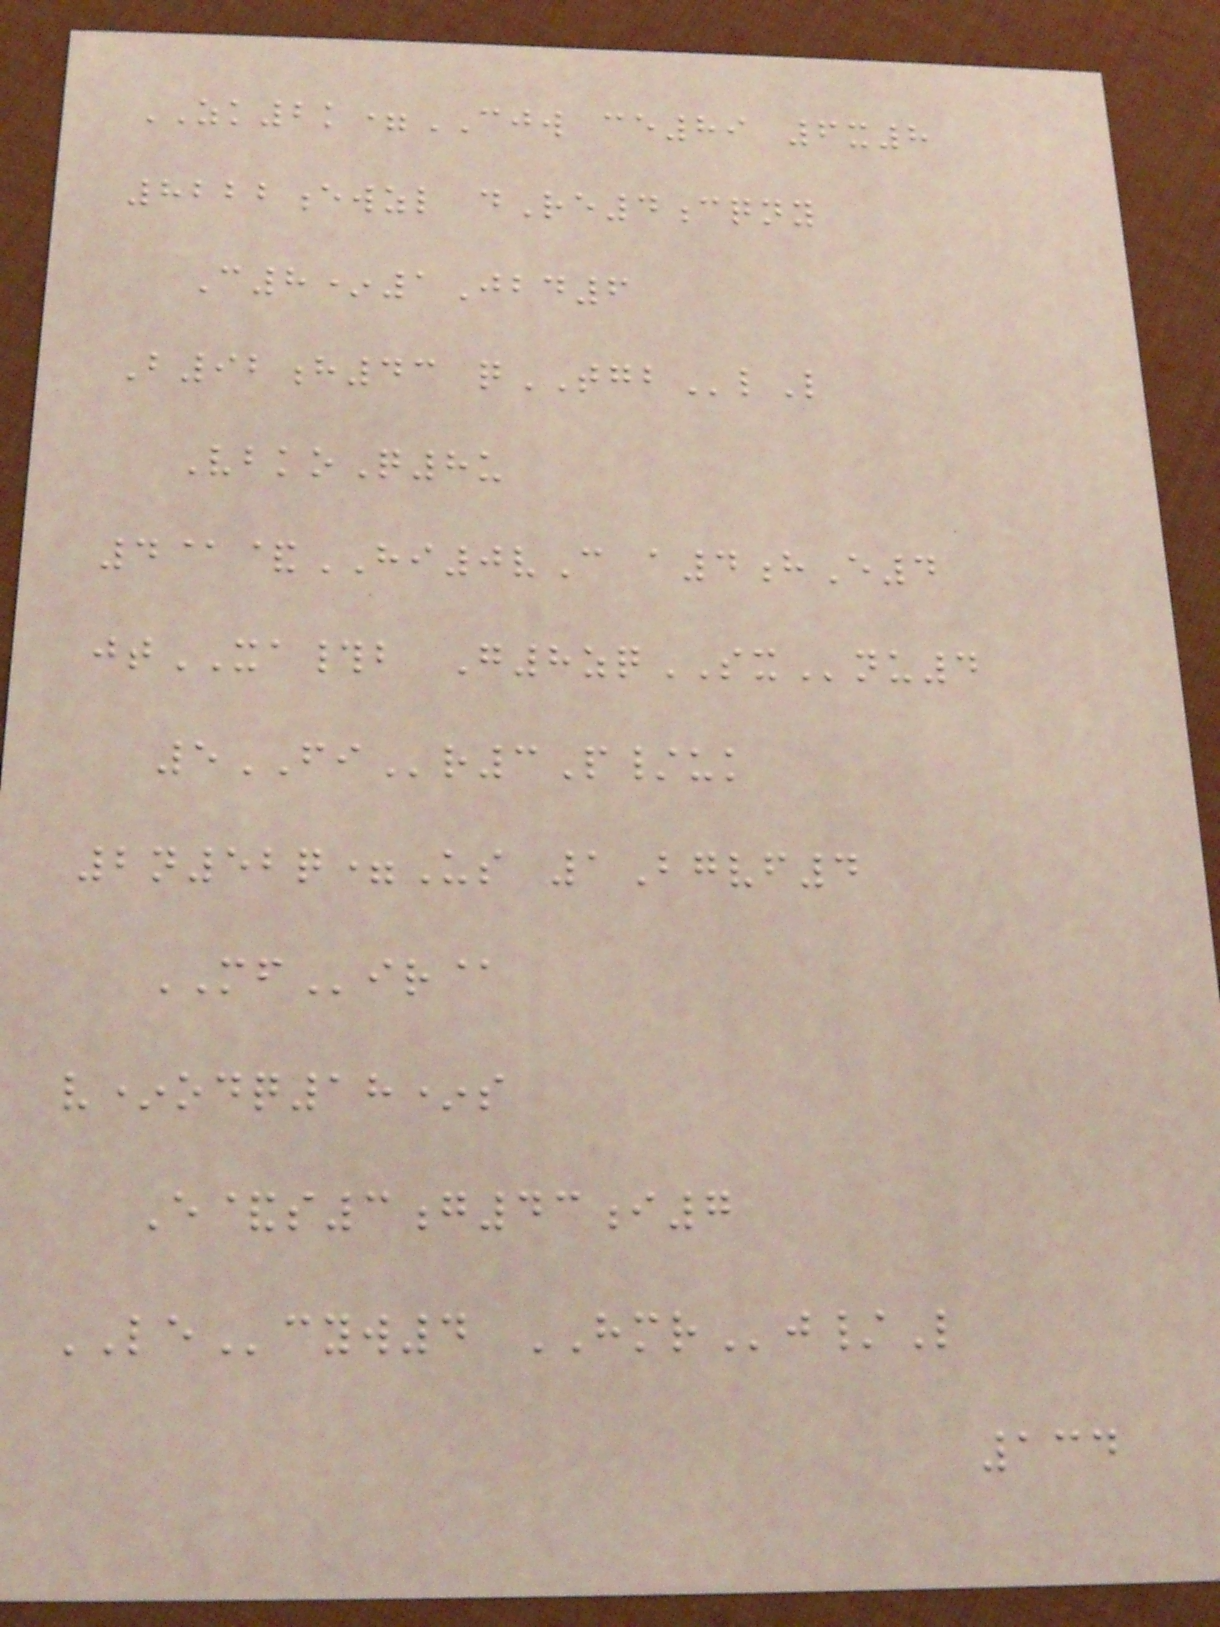ZK2k=CJW ce89 6x8
8222ewzl dRe4cqny
C8*1Jbd6
B92h43 qTGBlL
VbkoQ8u
4@&HI0vC a4hE4
jtXA#b G8zqSXnu4
5FIr3P/uk
2n52q=Us 1Bgvf4
MFir@
v*odq18*s
E&s3g43i7
LEcyw4 HMRj/L
134
